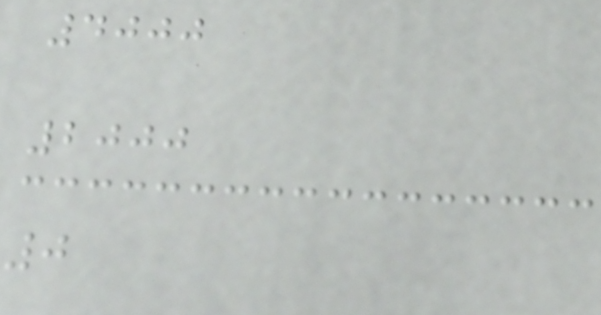4000
2000
0
